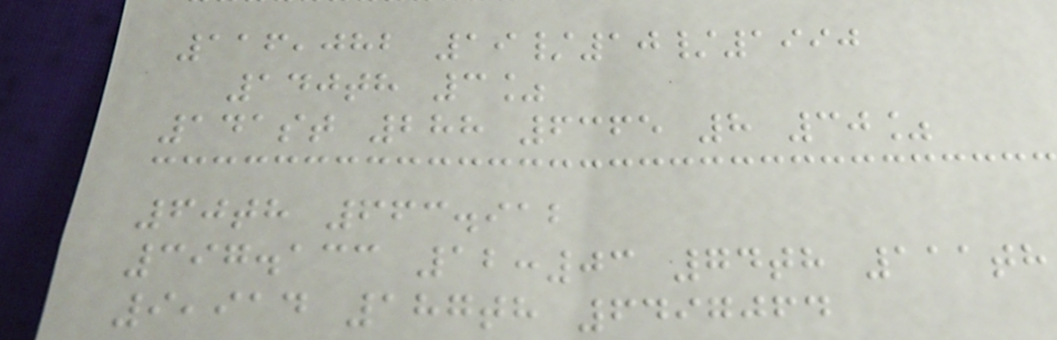116,082 19/10/1990
140th 3%
141st 288 6365 8 30%
60th 663.912
397.133 12:03 74th 111th
9,914 187th 6497064
